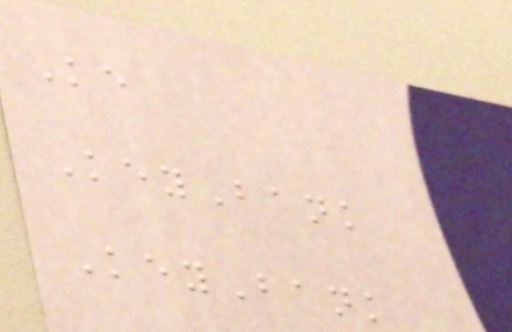Ke
KeyBank
KeyBank
